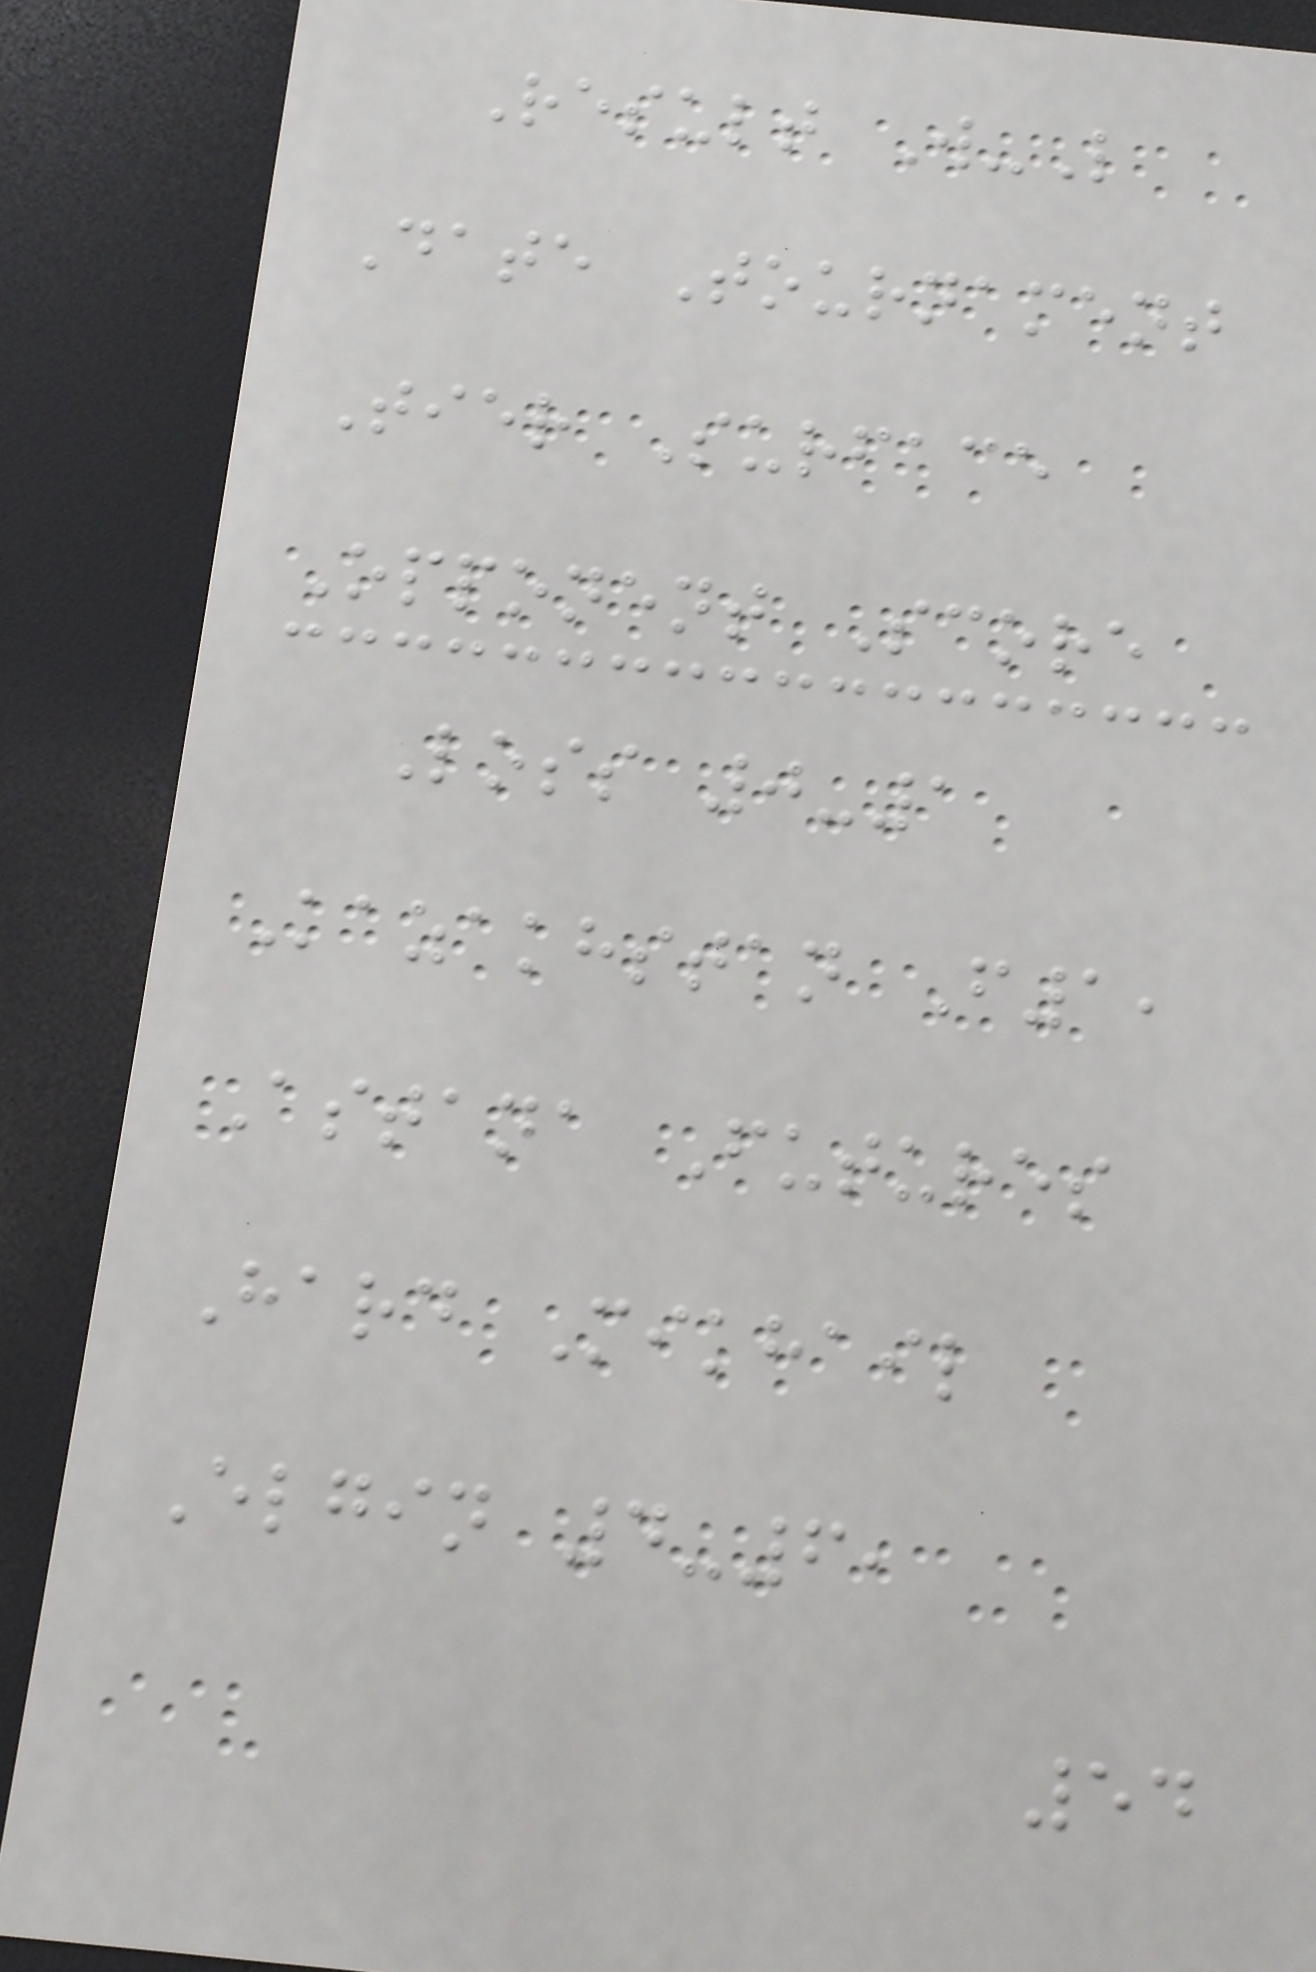Result W-L
Date Tournament
Tier Surface
Opponent Score
Loss 0-1
Kazakhstan F1,
Astana Futures
Hard Mikhail
Elgin 4-6,
54
